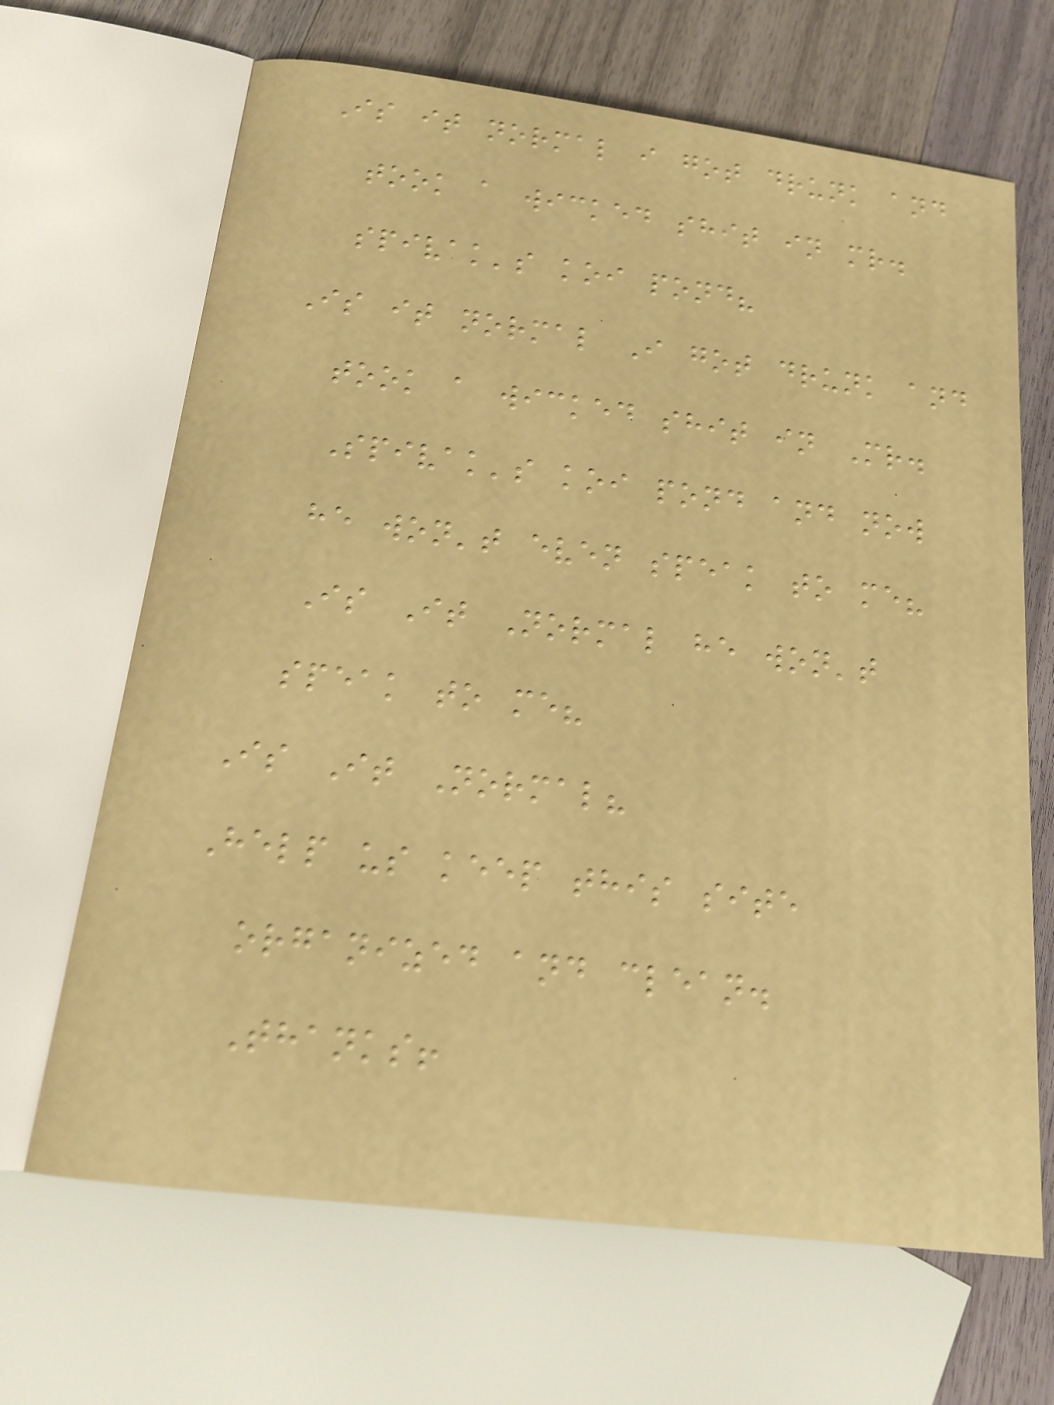Is it normal i got drunk and
took a wicked shit in mr.
spivak's koi pond?
Is it normal I got drunk and
took a wicked shit in Mr.
Spivak's koi pond and now
he won't even speak to me?
Is It Normal he won't
speak to me?
Is It Normal?
Help us keep this site
organized and clean.
Thanks!
